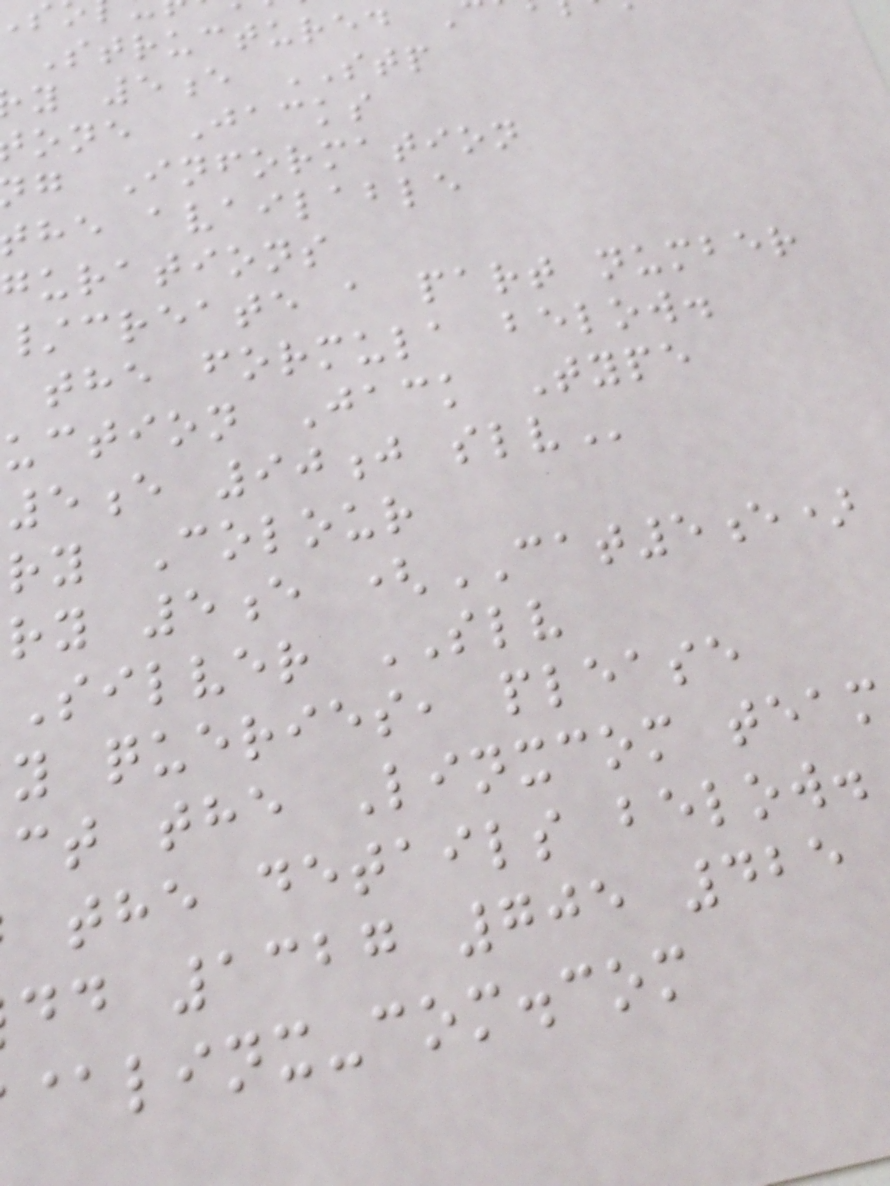Structured
y 5e STP
one Jacks
g Information
he available
gurations
/create a part number
the formula below.
uction Jack Type
5e 90j
ry Colour
ry 5e (CAT5e)
Silver SLV
y queries, please
ct the Linxcom team
the details below.
dd 1327 705 425
@linx-com.com
